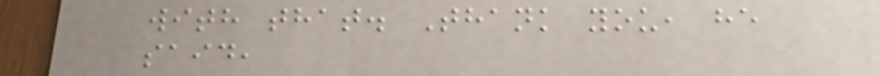with that. Thank you, he
said,
